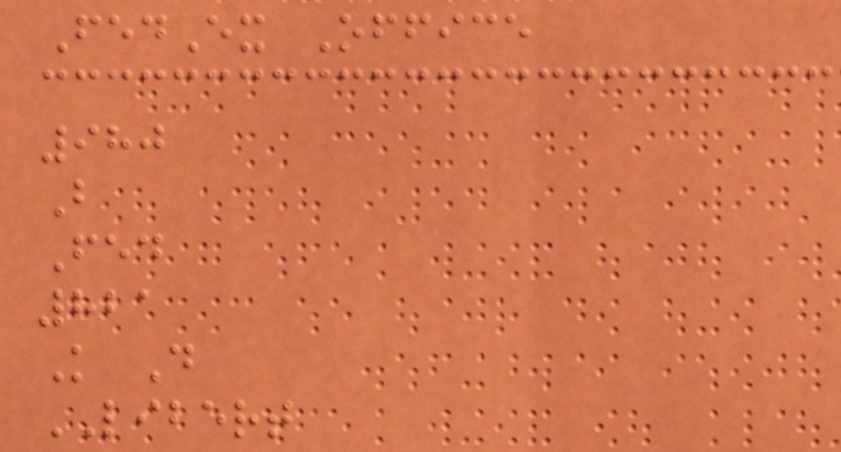FedEx Office
980
B
Fed
821
K D
LIBERT
